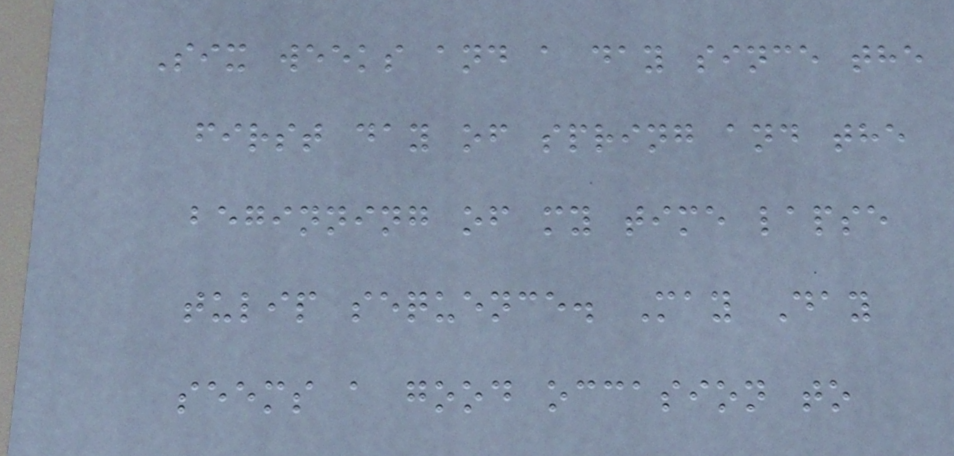Six weeks and a day since the
first day of spring and the
beginning of my time lapse
tulip sequence. May Day
seems a good occasion to
